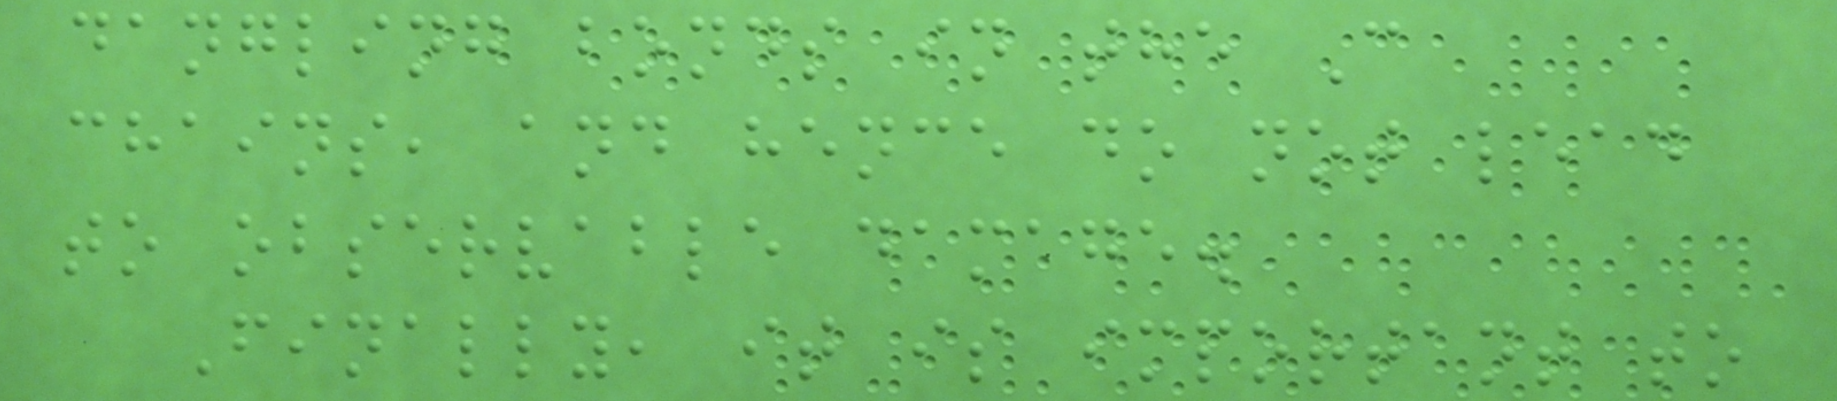dangling bonds in the C
chains, and hence do not lead
to observable damage.
Finally, it is important to
